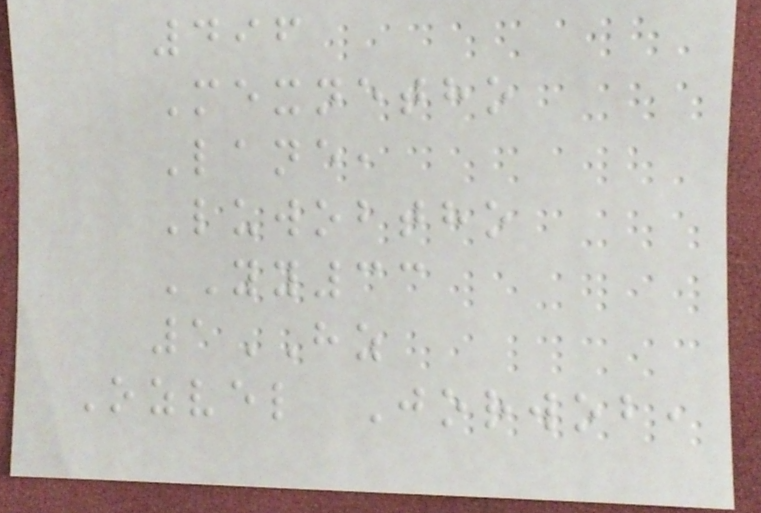496
Mexnetho
Lane,
Luwobtho
YY33
1HZ
Ozvel Jorwob,
